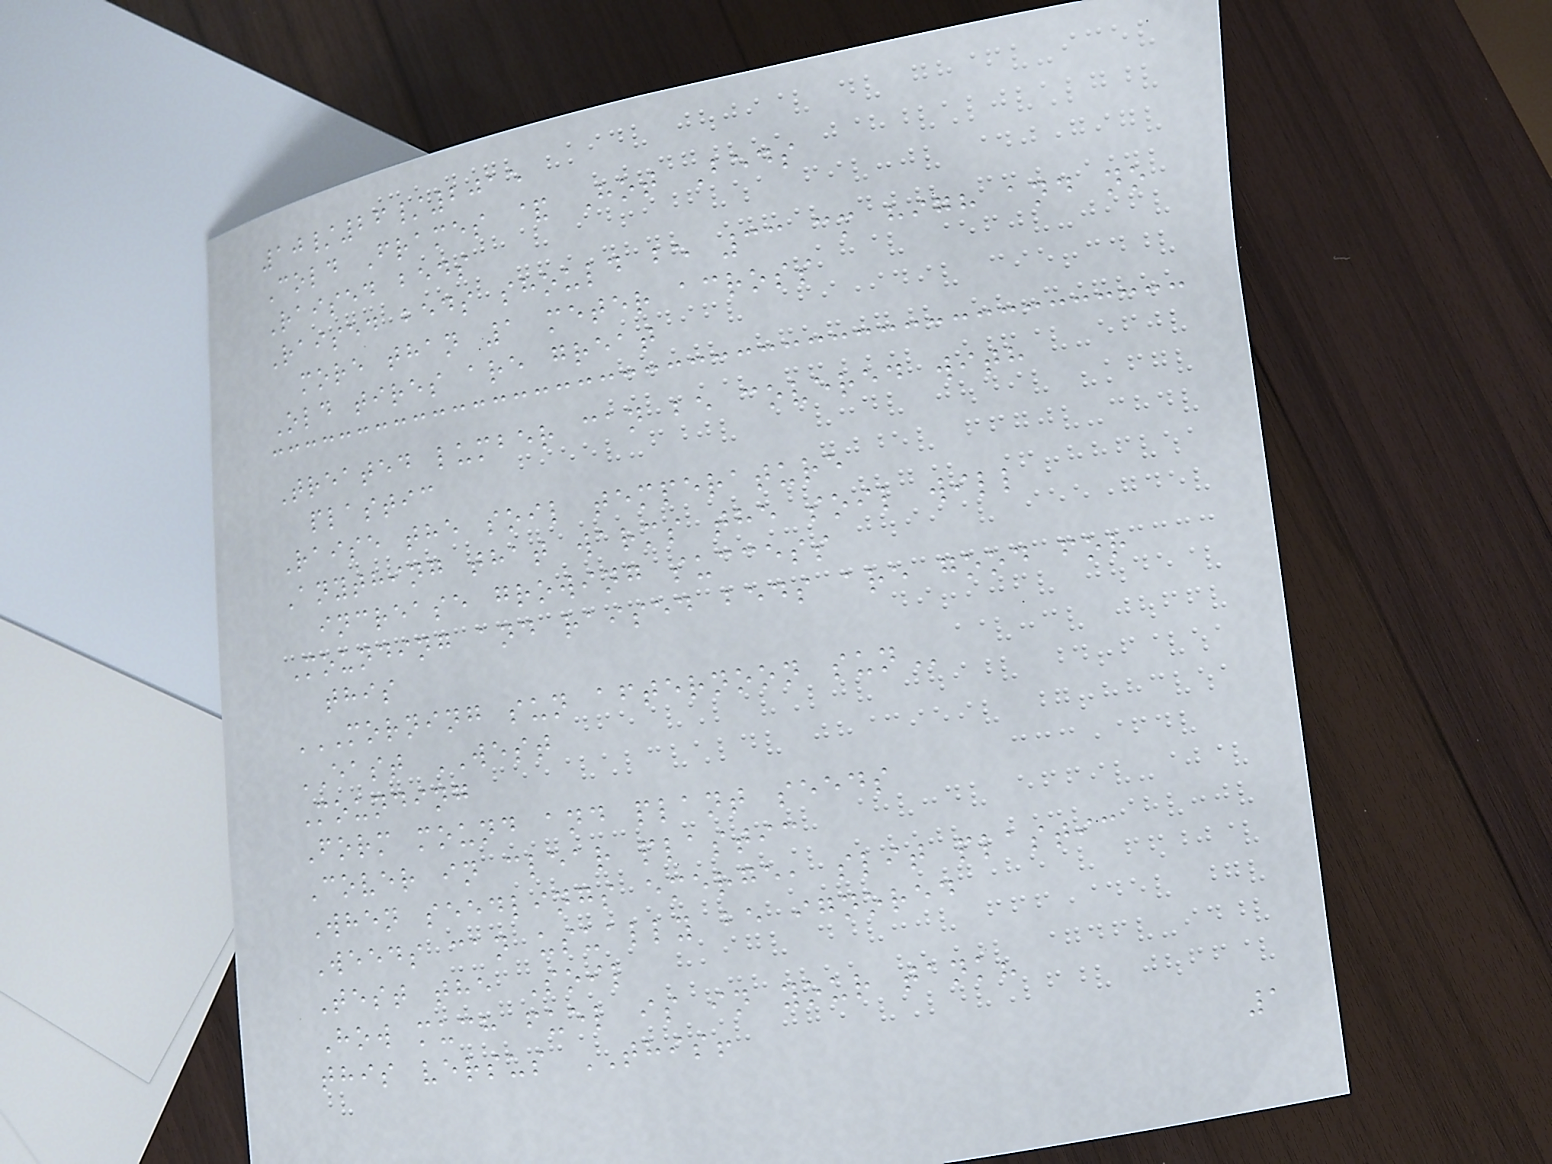10/26/2015
Cold Frames & Hot Beds
Raised beds
Raised beds should be 33 cm high and no
more than 1 meter across
Old tires are great
Treated lumber can be covered with
plastic
Raise the soil temperature
Anything that warms the soil will
increase growing success
Mounding and raised beds are good for
this
MORNING SUN AFTERNOON SUN
EAST WEST
Mounding
Form mound and plant seeds
Cover in clear plastic
When seedlings emerge, slit plastic
Weeds can usually be ignored
Test the Soil
How much fuel is in your tank?
this versus THIS!
1
